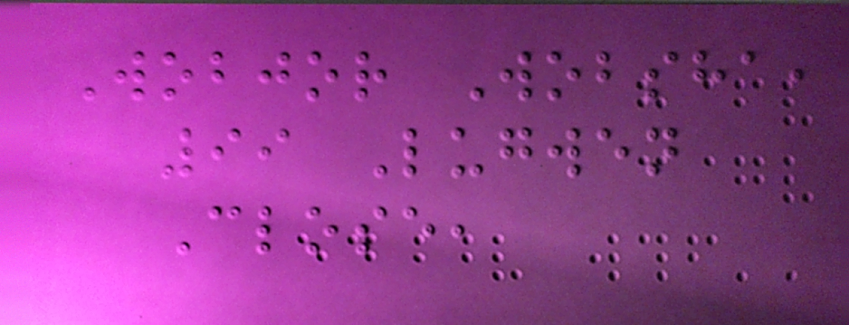Wobjor Wobsha,
99 Lugwen
Close,
